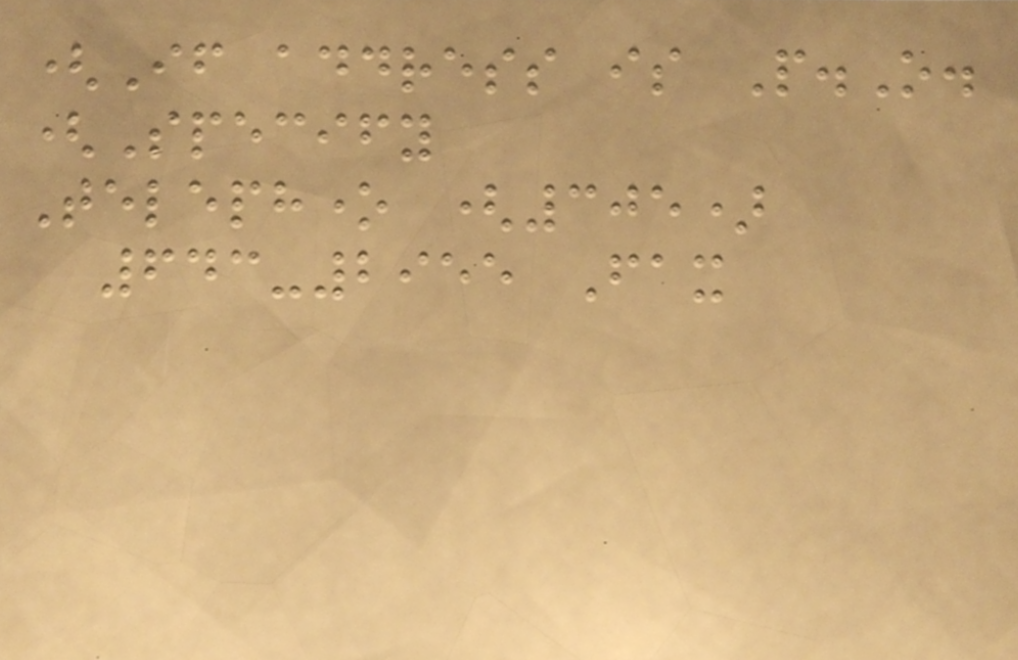(If address is P.O.
(Specify
Telephone (305)
643-2955 Fax
